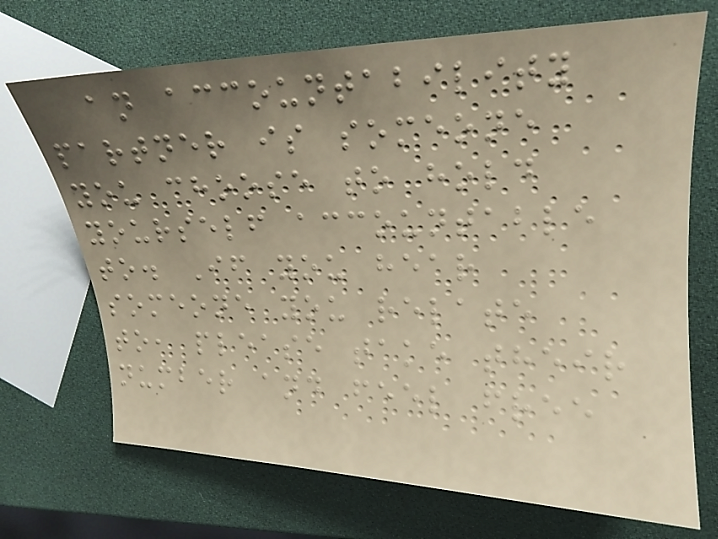an accountability
partner is someone
you choose to hold
yourself accountable
to. If you hear
someone you relate
to, please take their
number and feel free
